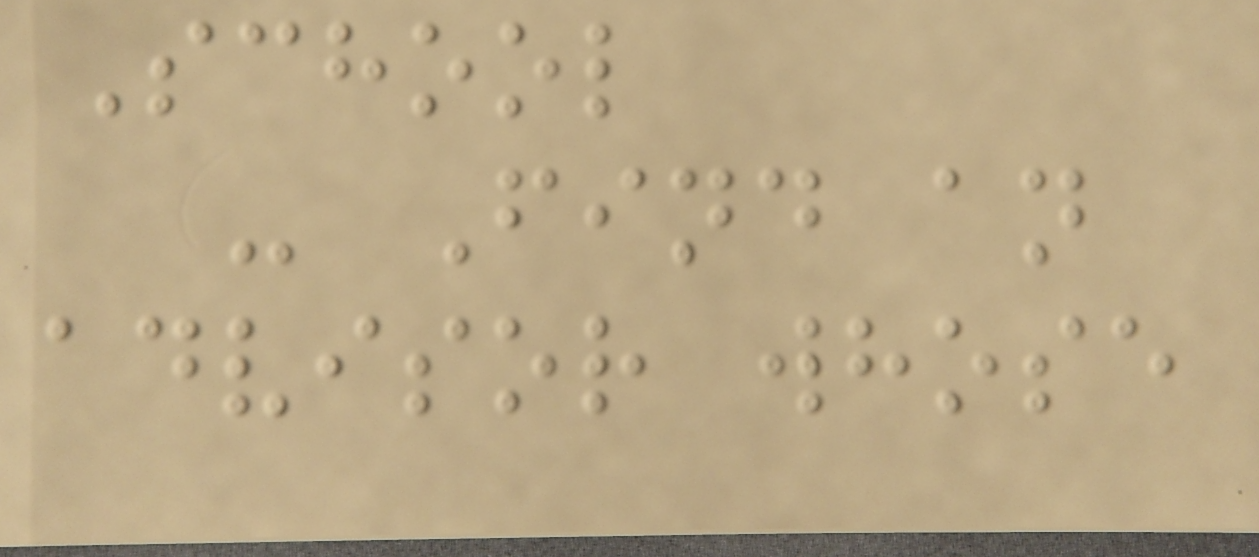School
- Find an
advisor whose
